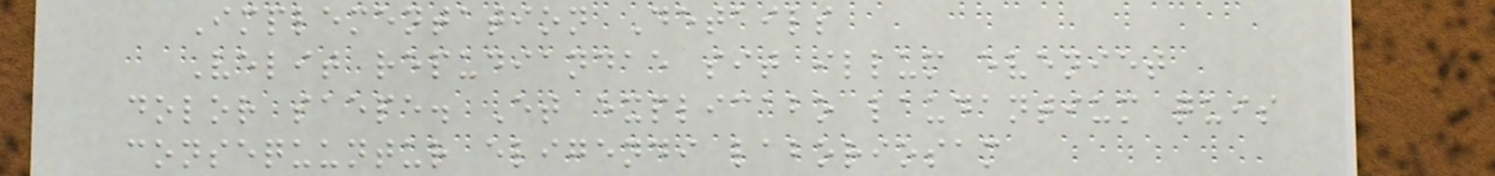Implementation Details
Velit repudiandae sit illum eveniet
dolor saepe. Et explicabo laudantium quis
consequuntur eligendi laboriosam
